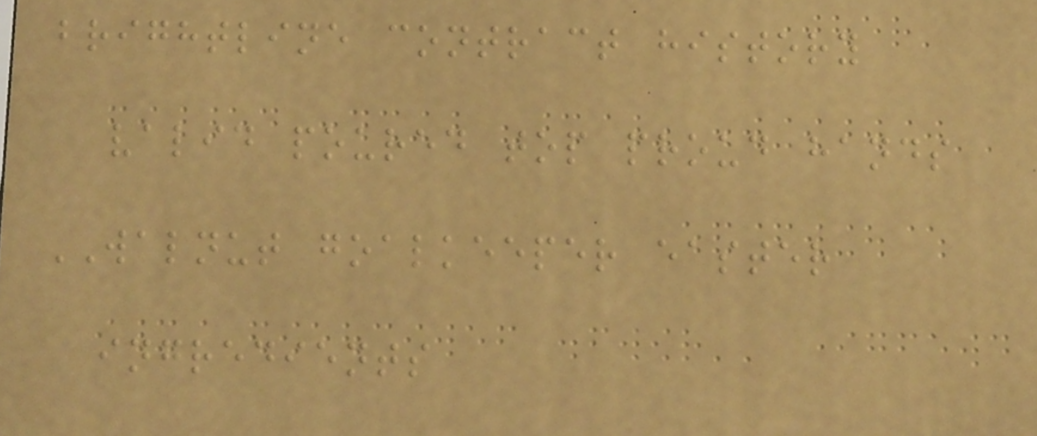brightline contract history
valid poured top proud hands
WALNUT goalkeeper easter
ingredients
